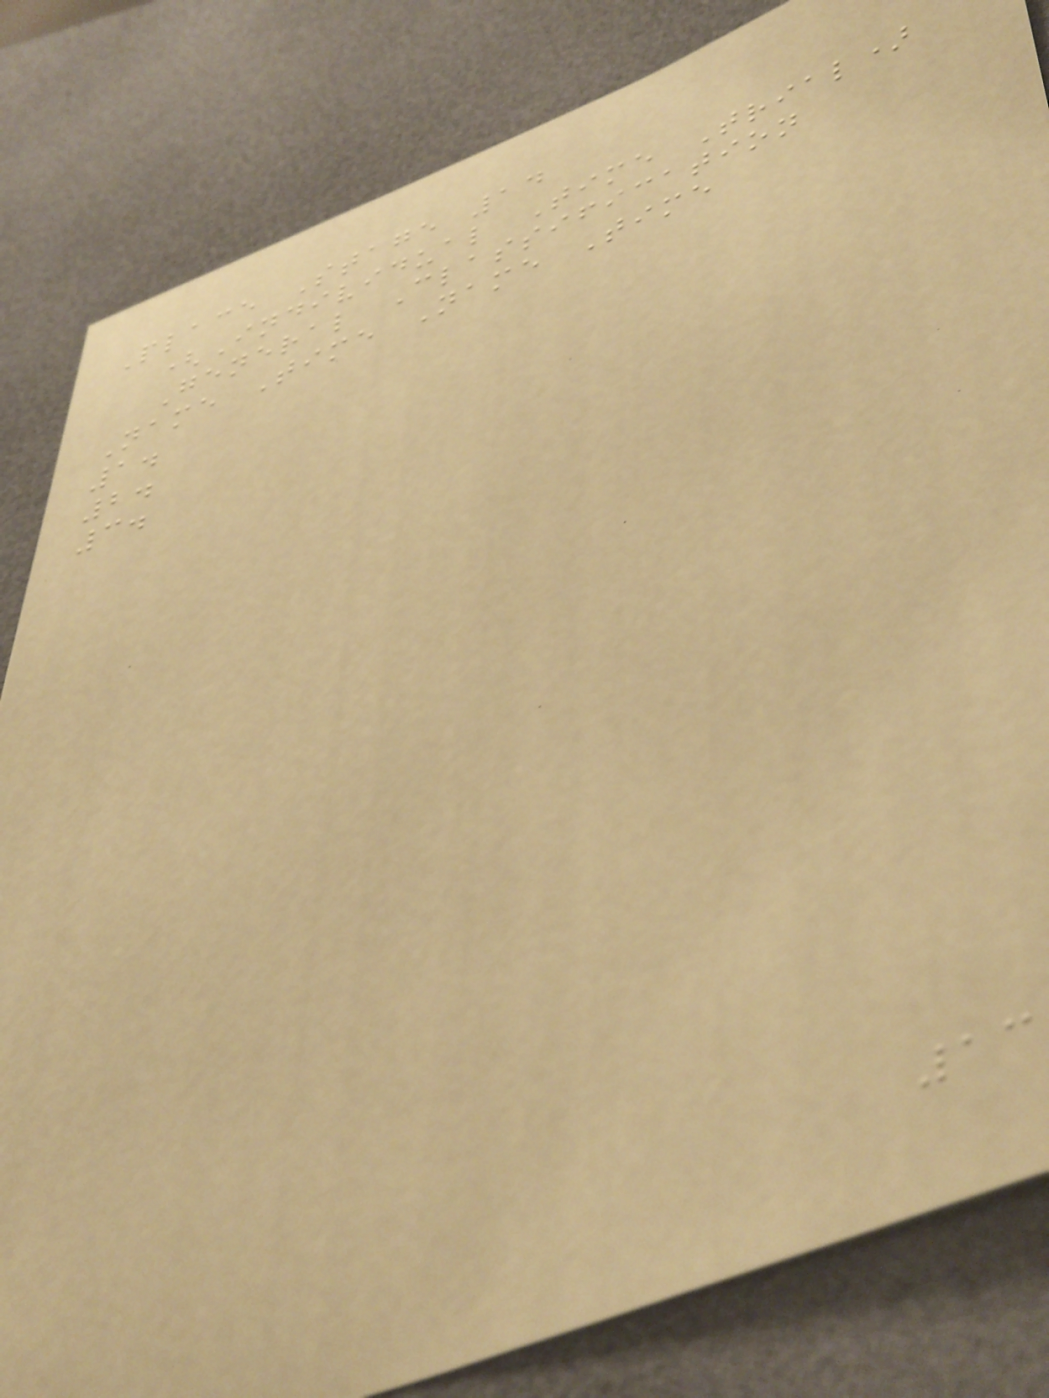Place Stage 14
(Individual Time Trial)
General Classification
Name Time Name Time
1.
2.
3.
13
